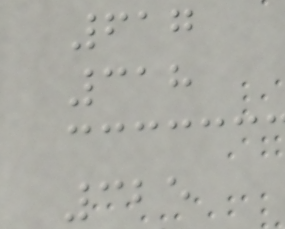617
318
325
